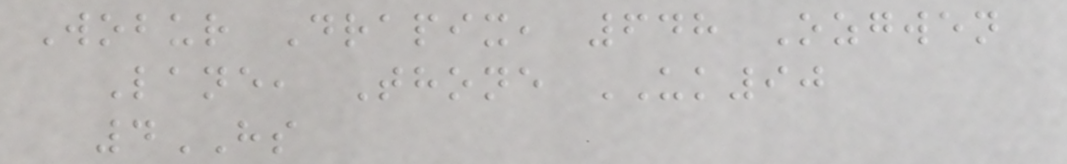Wobur Drapix, 648 Ozgwen
Lane, Thone UK90
4HS
